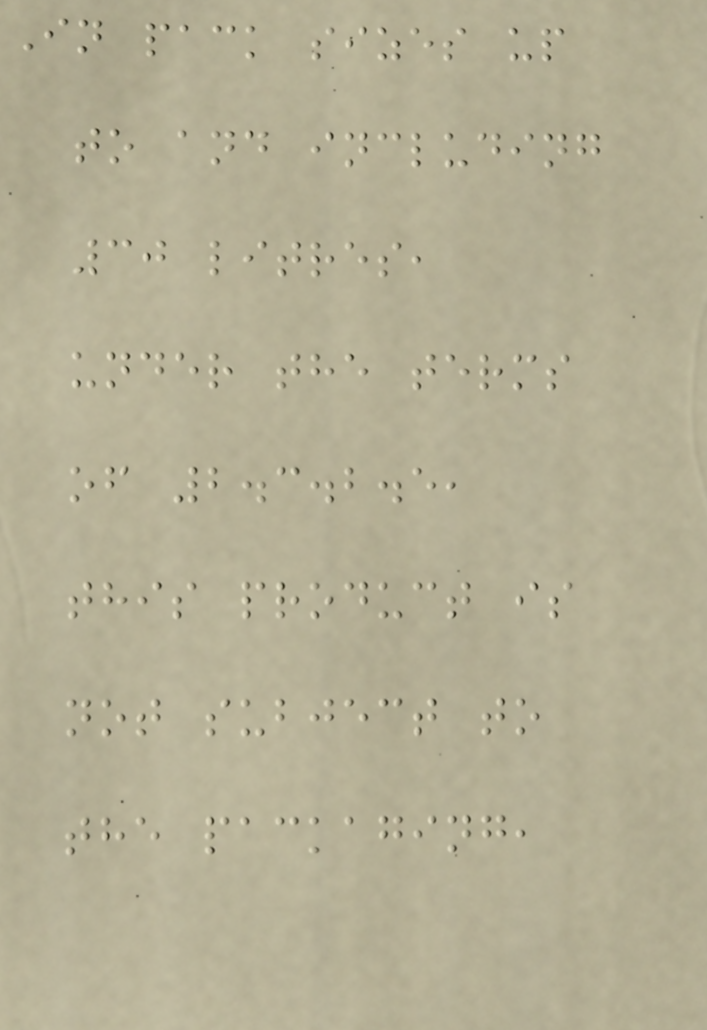In pack sizes up
to and including
30 litres,
under the terms
of 2.3.2.5,
this product is
not subject to
the packaging,
